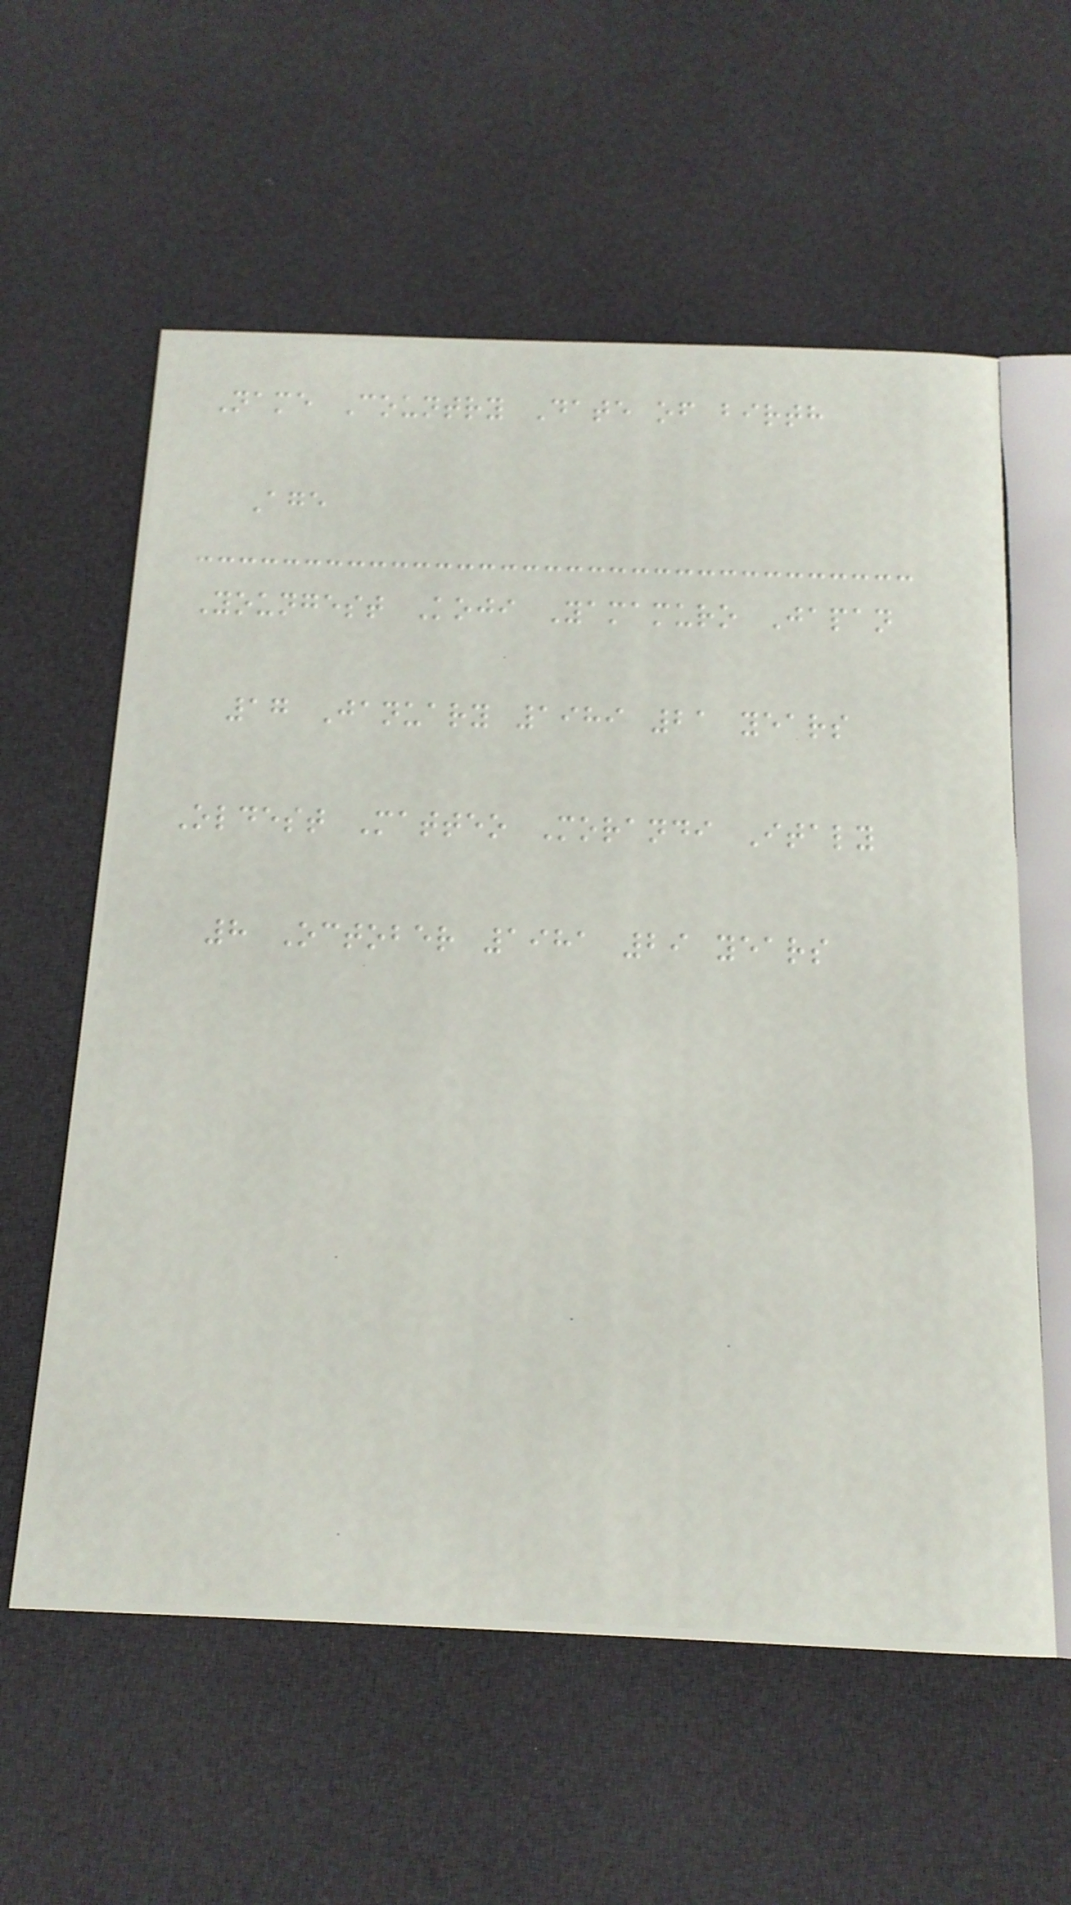Name Country Date of birth
Age
Youngest Koji Yamamuro Japan
17 January 1989 21 years
Oldest Matteo Morandi Italy
8 October 1981 29 years
